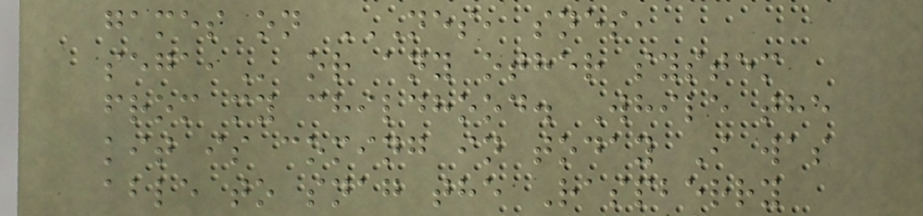games on NES, SNES,
SEGA, or any other system
from my childhood. While the
kit is coming in today I was
able to snag the Raspberry
